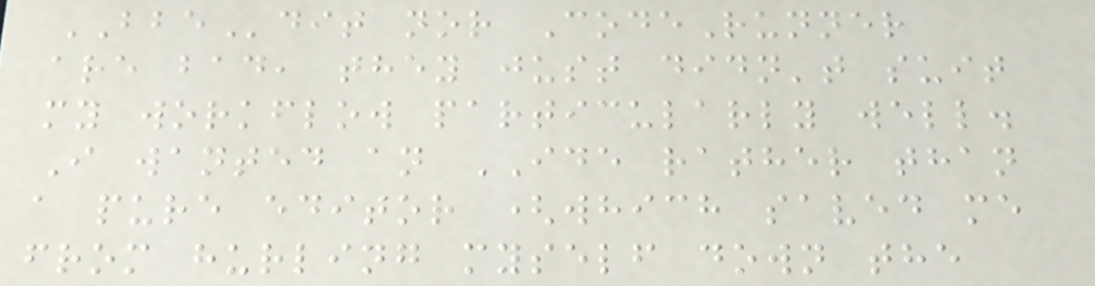BBEdit nor CodeRunner
are bad, they just didn't suit
my workflow particularly well.
I wanted an IDE rather than
a pure editor (which saved me
from hurling myself down the
